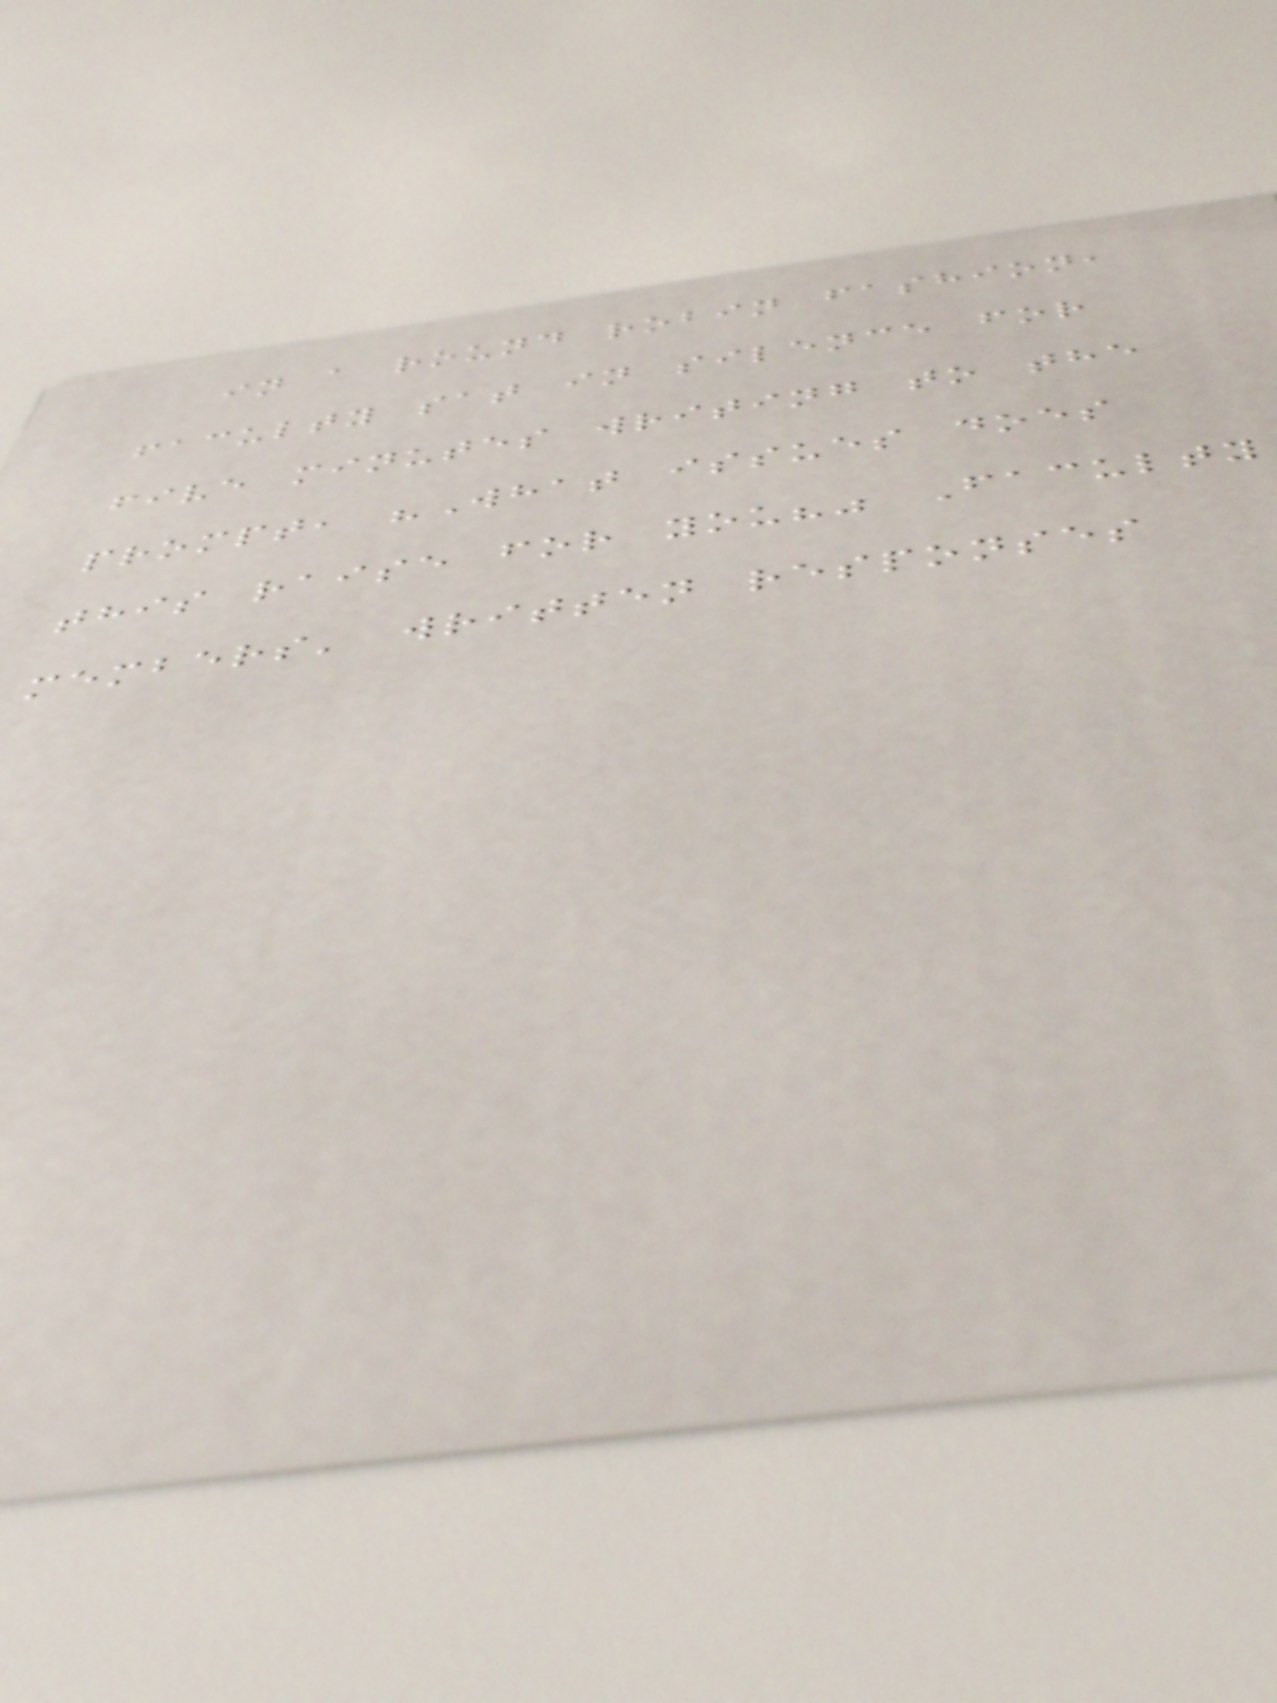in a round robin fashion,
faculty sat in silence for
five minutes writing to the
prompt, "What issues does
this raise for you?" Faculty
members' written responses
